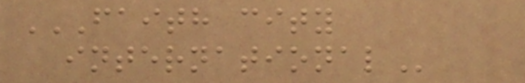FAITH CITY
INTERNATIONAL
